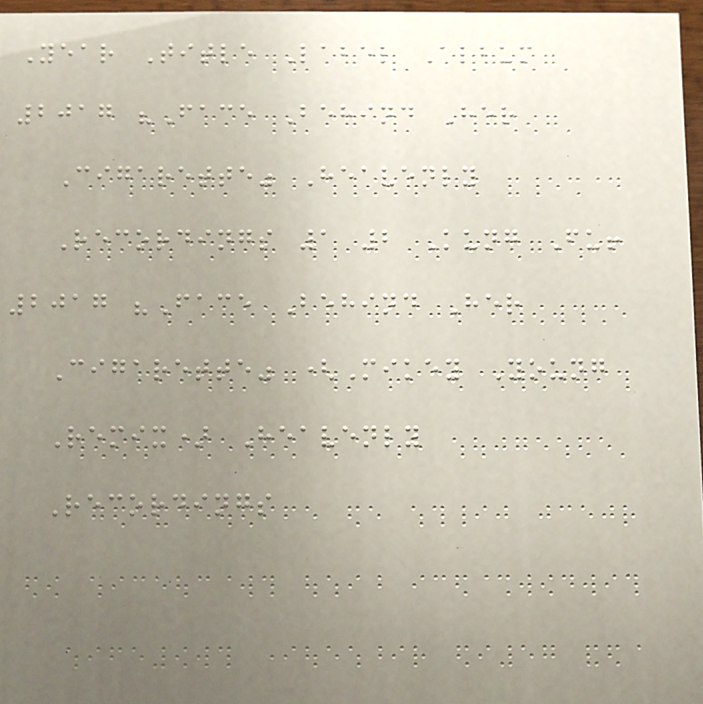Year Title Label Album
2017 "Face Behind Her
Cigarette" Heavenly
Recordings 1 2 Kung Fu!
2017 "Face Behind Her
Cigarette" (Mikey Young
Remix) Heavenly
Recordings
